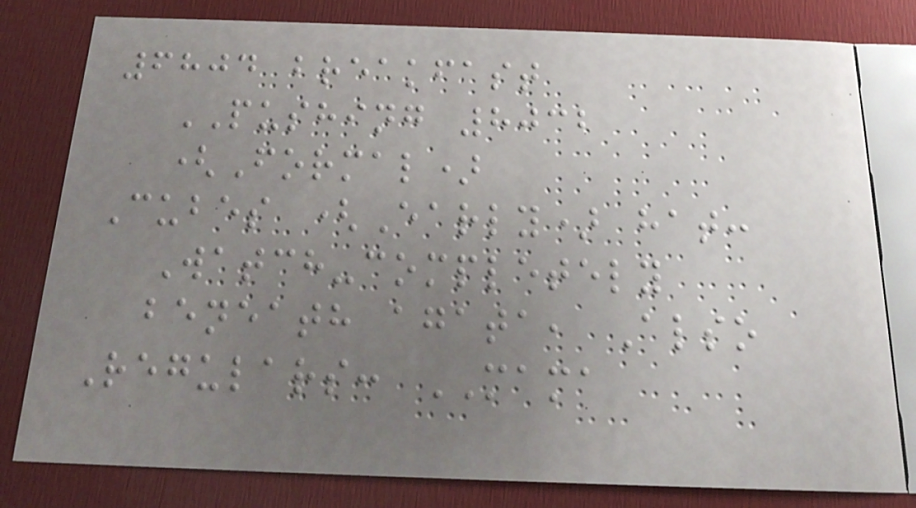6804 breakfast
PUSHING 8032
(Formal)
Cubes (Early) hat:
Watch-completely
beneath agata, Also
Regulars: MAMA
